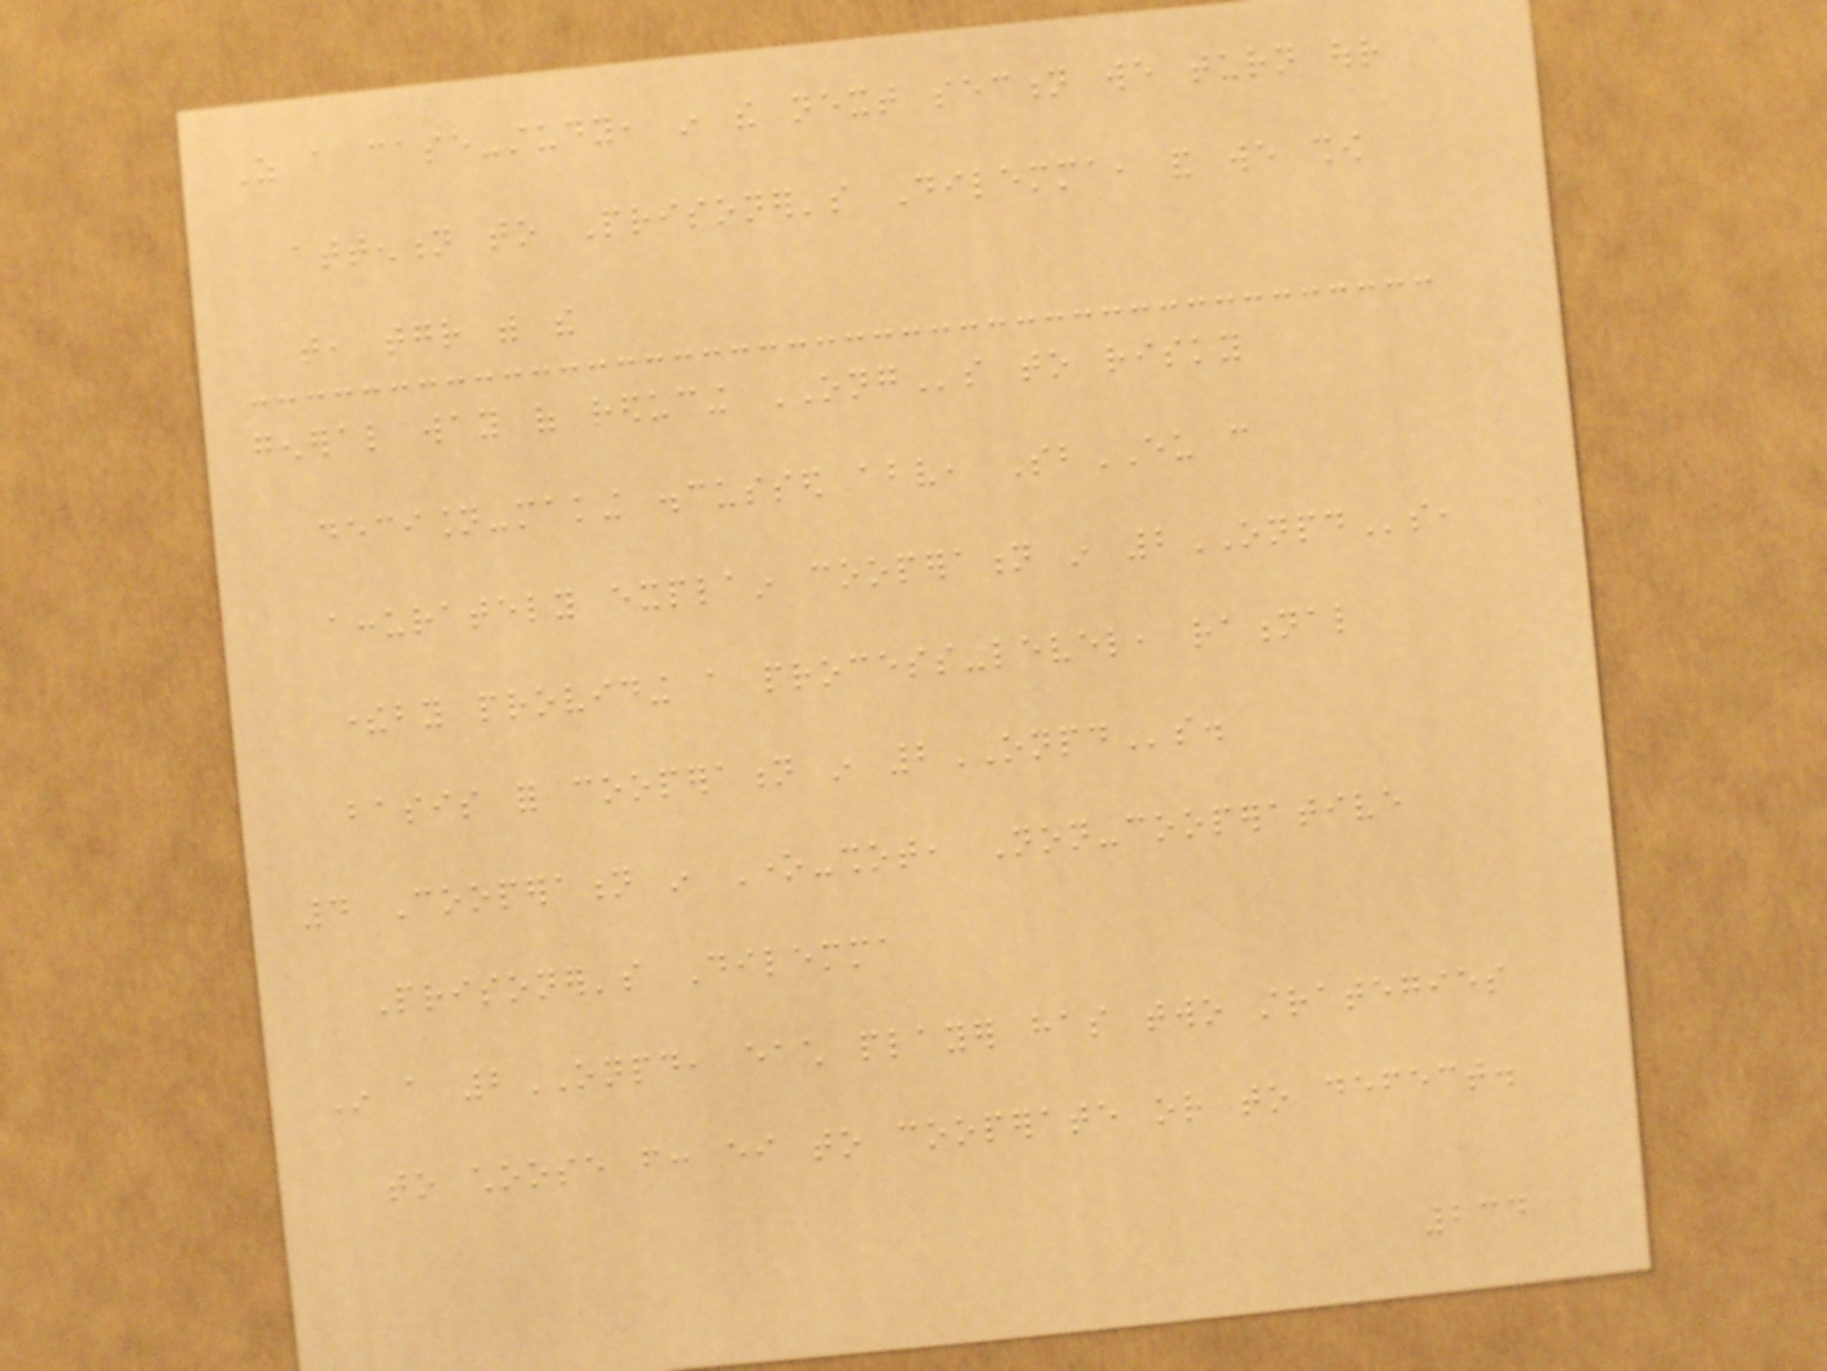As a case-study, in the next section we turn our
attention to Prisoner's Dilemma, and we show
that, together with the
general way of reducing ONGs to risky
decision-making discussed above, SbEU can
accurately explain cooperation in 2ONPDs,
thereby providing a process-level, rational
basis for cooperation in 2ONPDs.
4 Cooperation in One-shot, Non-cooperative
Prisoner's Dilemma
In a 2ONPD, each player has two strategies
to choose from: either to cooperate or to defect.
234
